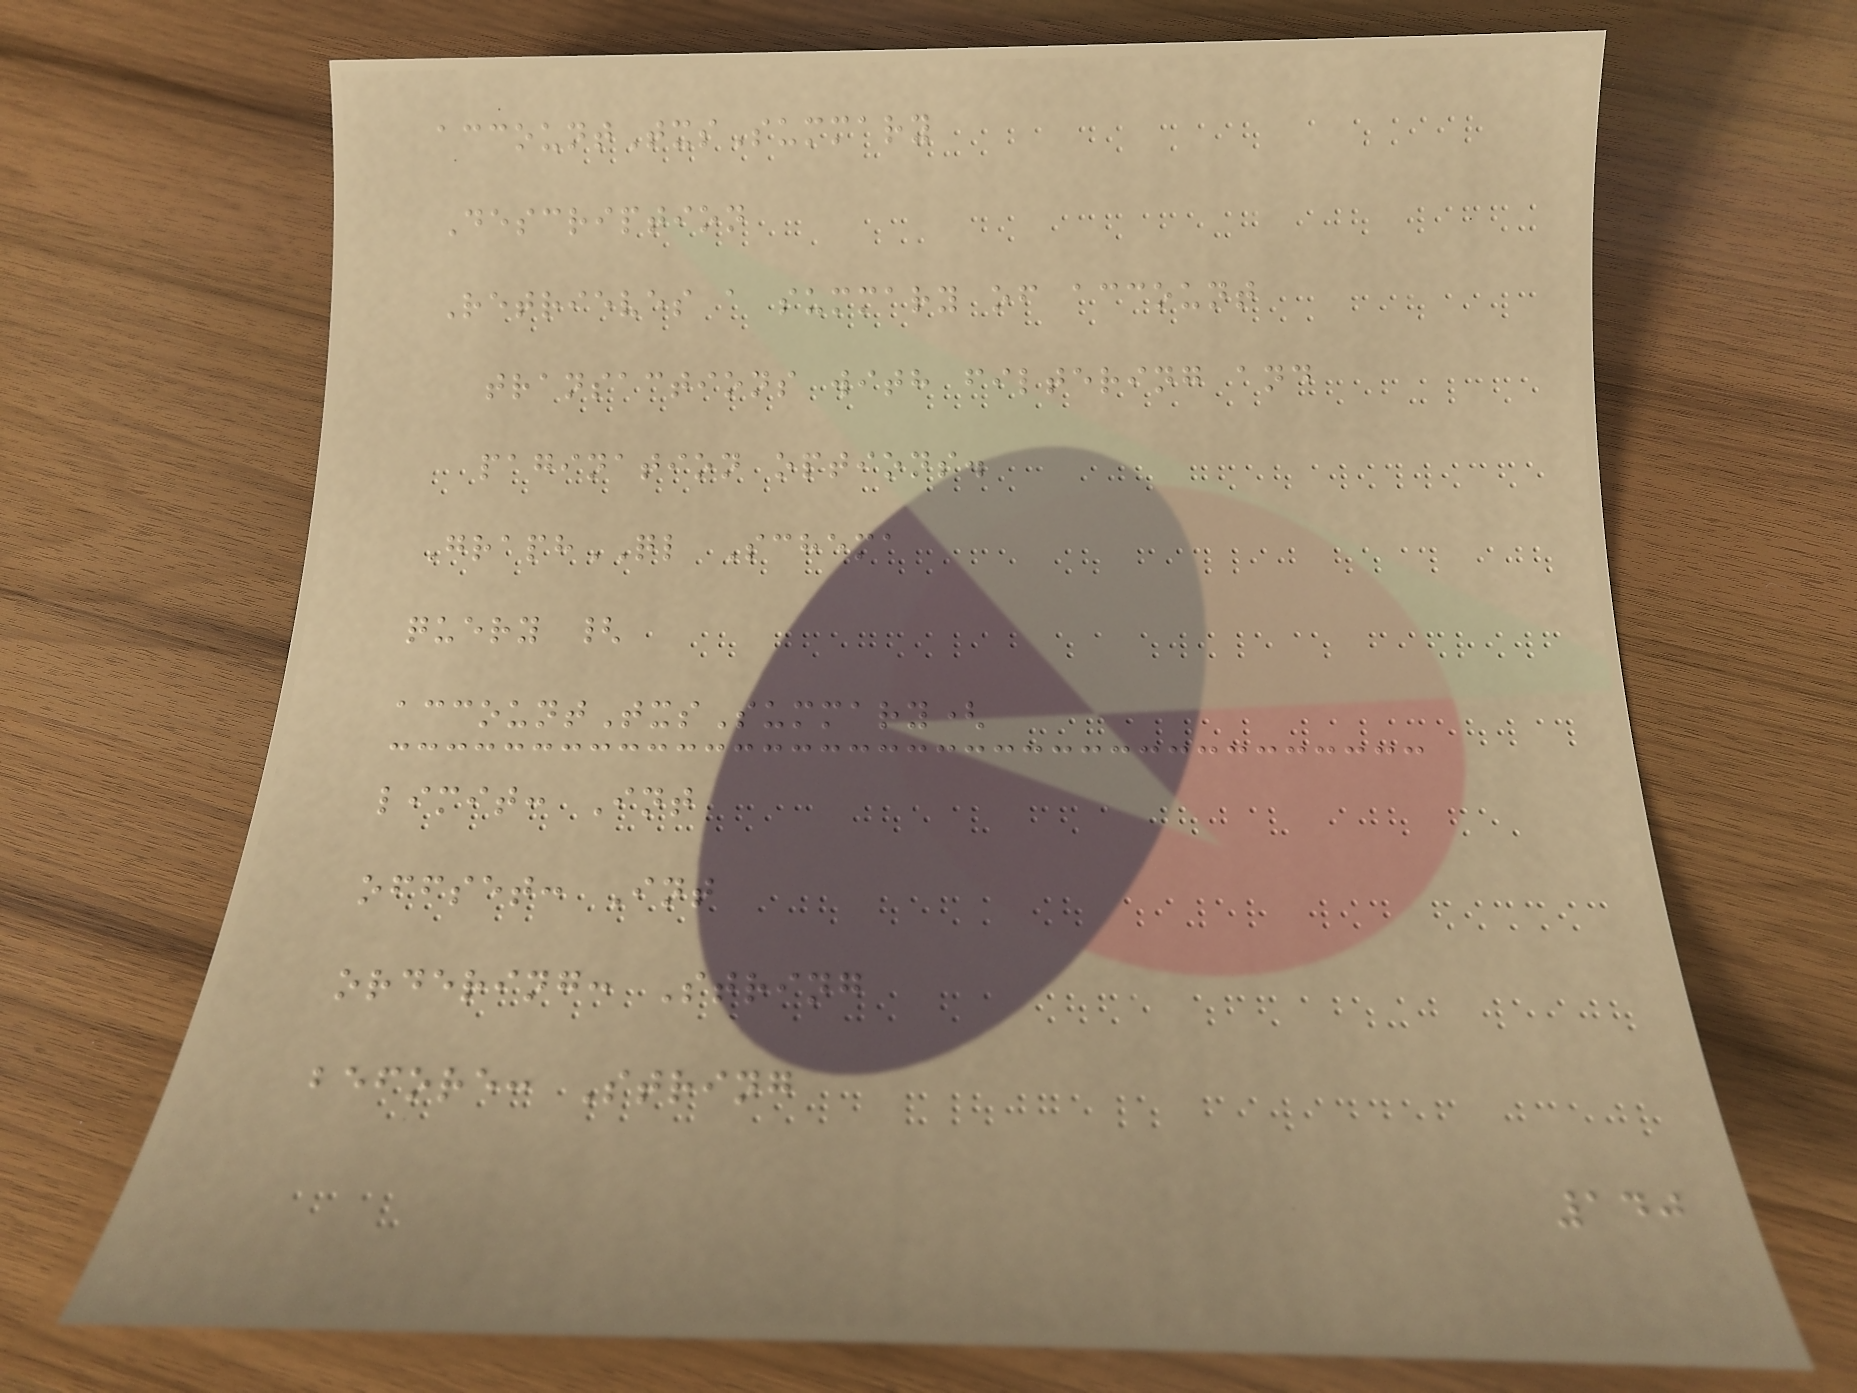accountTxsSummary
Description
Retrieves a summary of account
transactions with filtering and
pagination options.
GraphQL Schema
query {
accountTxsSummary(
limit: Int
offset: Int
ordering: String
before: String
140
